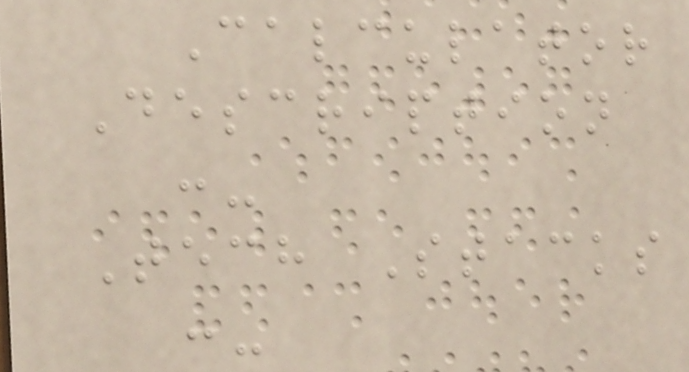Calculator
Description
:-
Tech Stacks
:-
